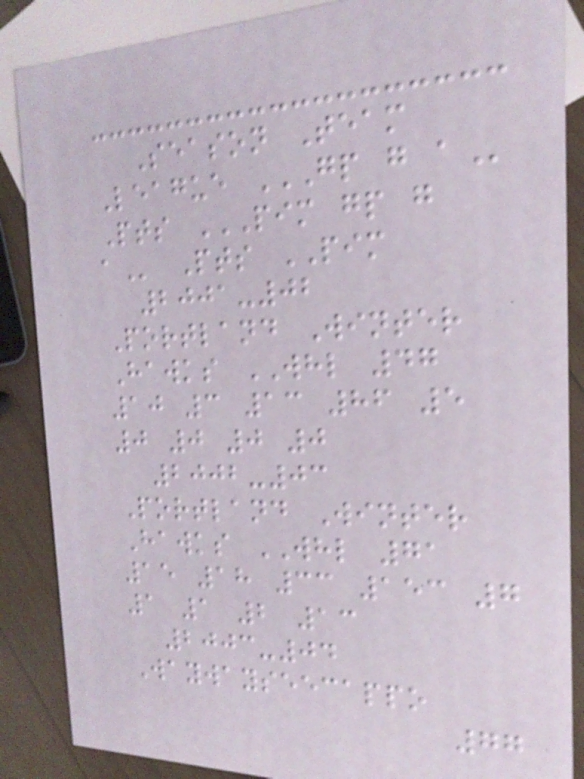Season Team
League GP G A
Pts PIM GP G
A Pts PIM
2001-02
Portland Winter
Hawks WHL 47
10 3 13 86 5
0 0 0 0
2002-03
Portland Winter
Hawks WHL 71
15 18 33 153 7
1 1 2 13
2003-04
Waywayseecappo
77
